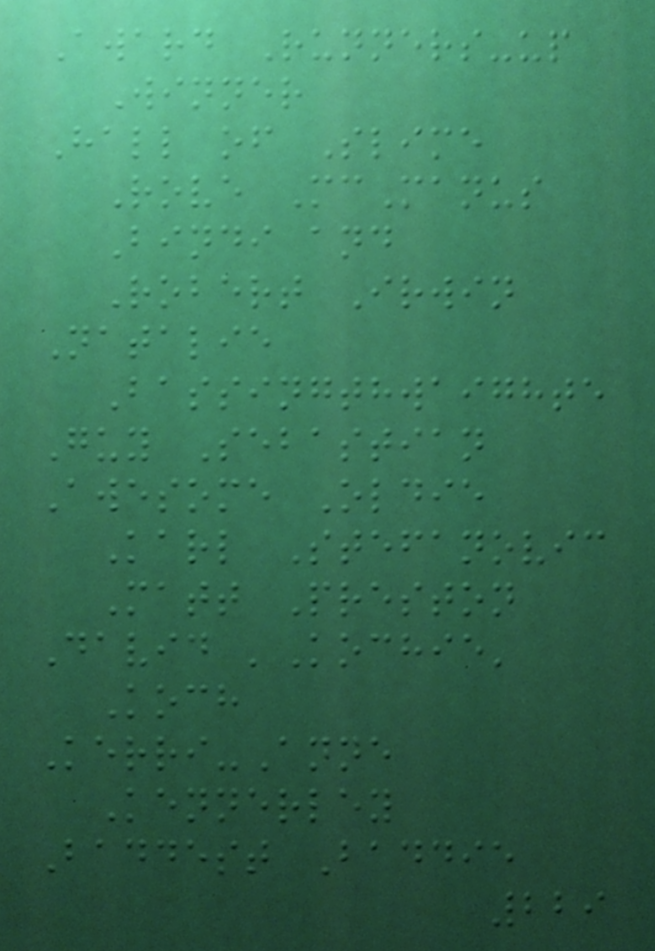Award Runners-up
Winner
Hall of Slime
Rove McManus
Bindi and
Robert Irwin
Natalie
Bassingthwaighte
Guy Sebastian
Awesome Oldie
Karl Stefanovic
Matt Preston
David 'Kochie'
Koch
Kerri-Anne
Kennerley
Baddest Baddie
229
